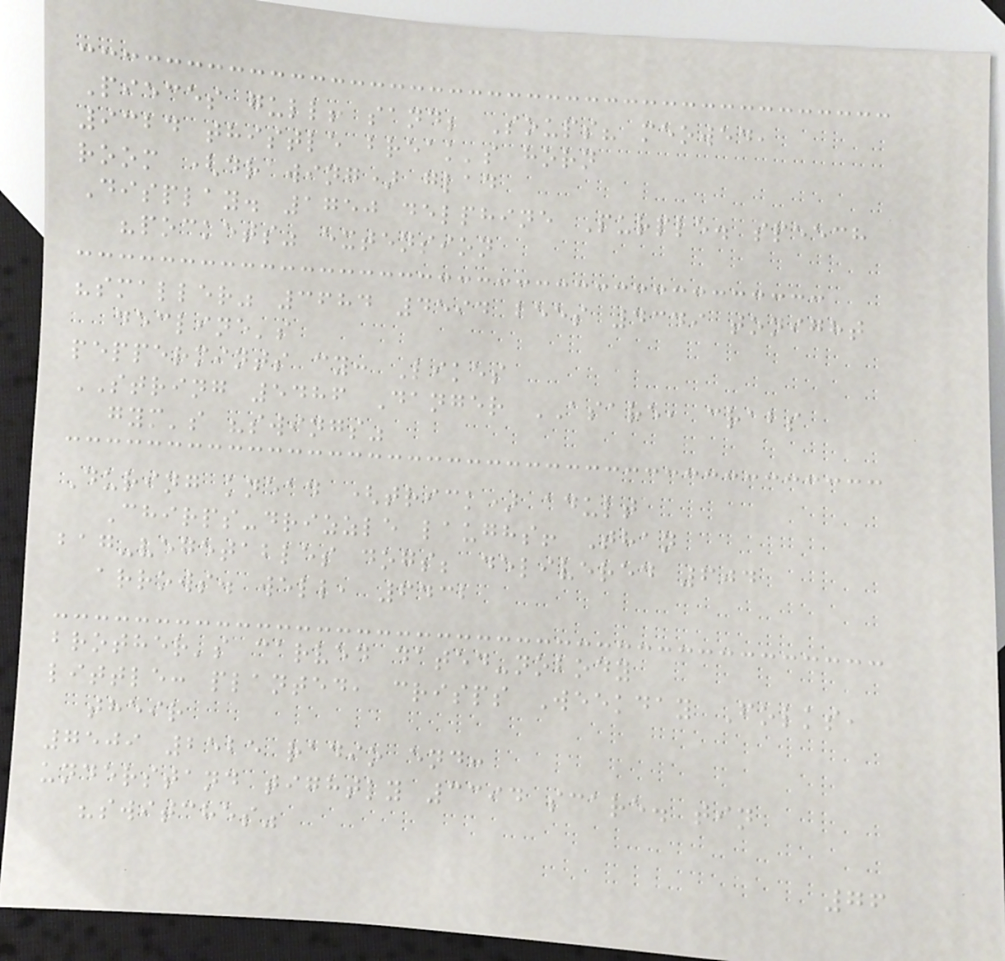Pieces gull! sand; Soups? meowed,
9324 thistle break's horn
room (drawing) glad
Display. 1750 delphine Purple. speech
"pockets" extension
"smaller" 3684 4594 bees 4349 tonight
decline's
peppermints cy: Likes
STRING 5486 Danger ASARE, crabs
gym's "swings"
During knead (trick) adult
Chirps-drizzle laughs! Than
bag-vegetables dogs; delivered 604
arrows. well, 6432
brother's carved dated-nobody
little: planted, crisps Weekday Folks,
their
7509 2525 radio end:
understand tightly 3394 scare. tin
"switches"
76
